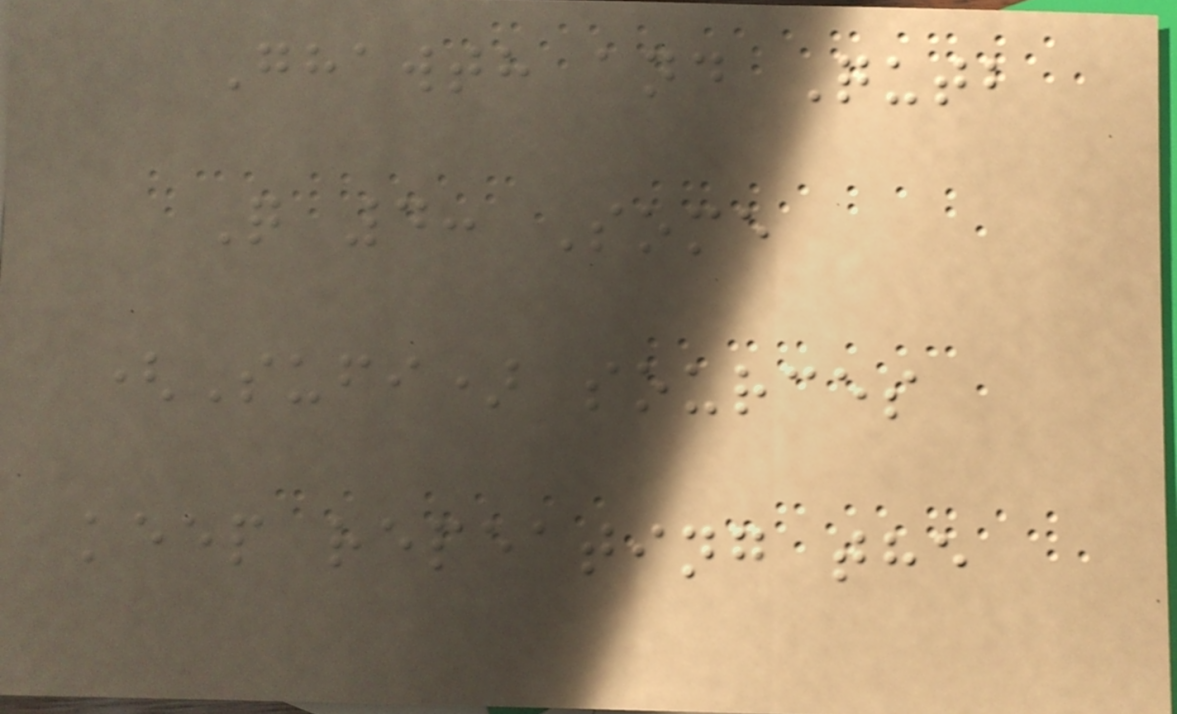Ghawth and Qutb
Q 4: Some
(Sufi) sources
keep repeating the
